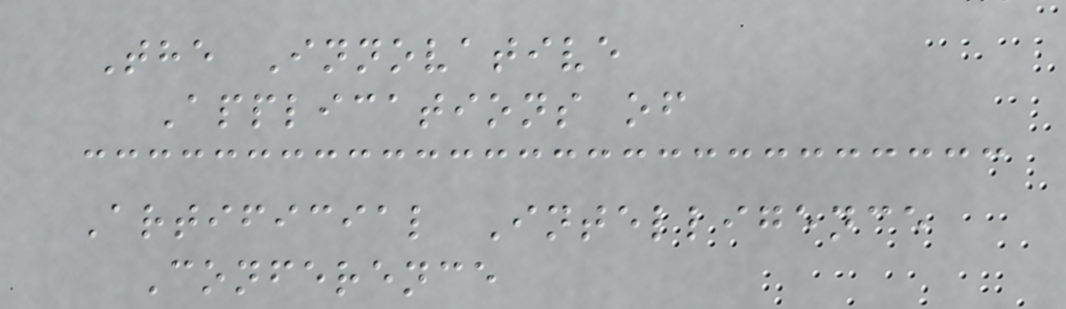The Innovative
Applications of
Artificial Intelligence
Conference
